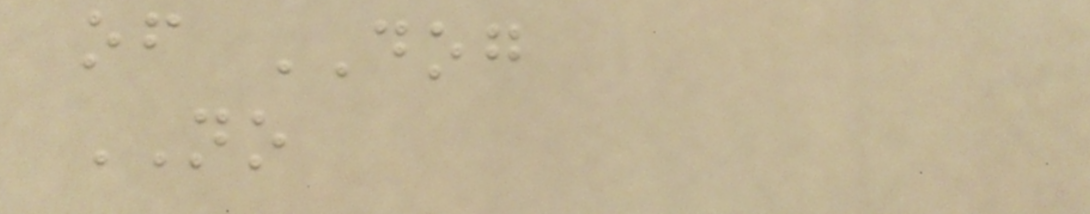of DOG
NO
